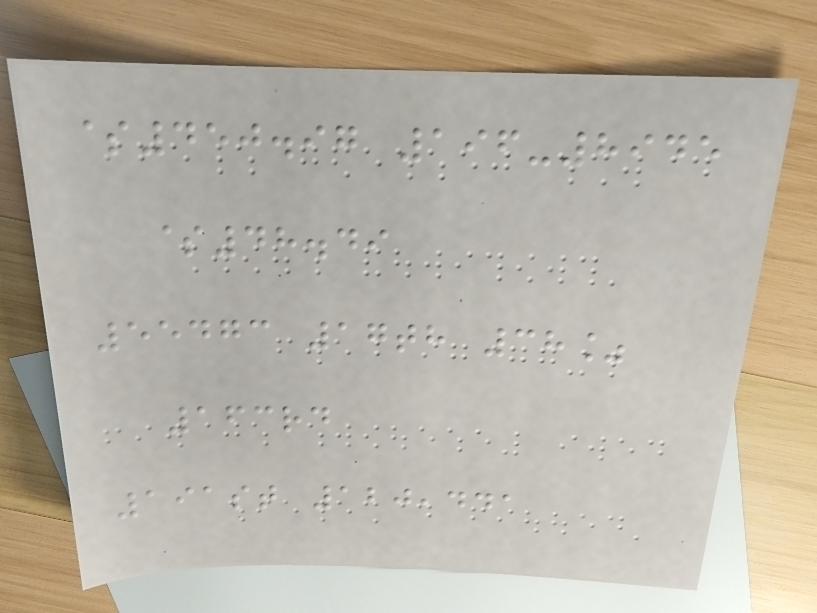$450.97 196-8945
$48.49
55473 17th 38%
163rd
191st 120,441
